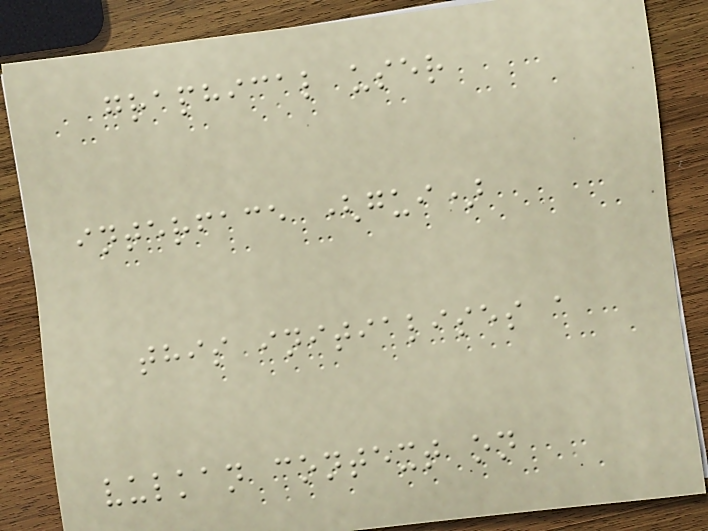graphical user
interface (gui)
this initialises a
vulkan context on
